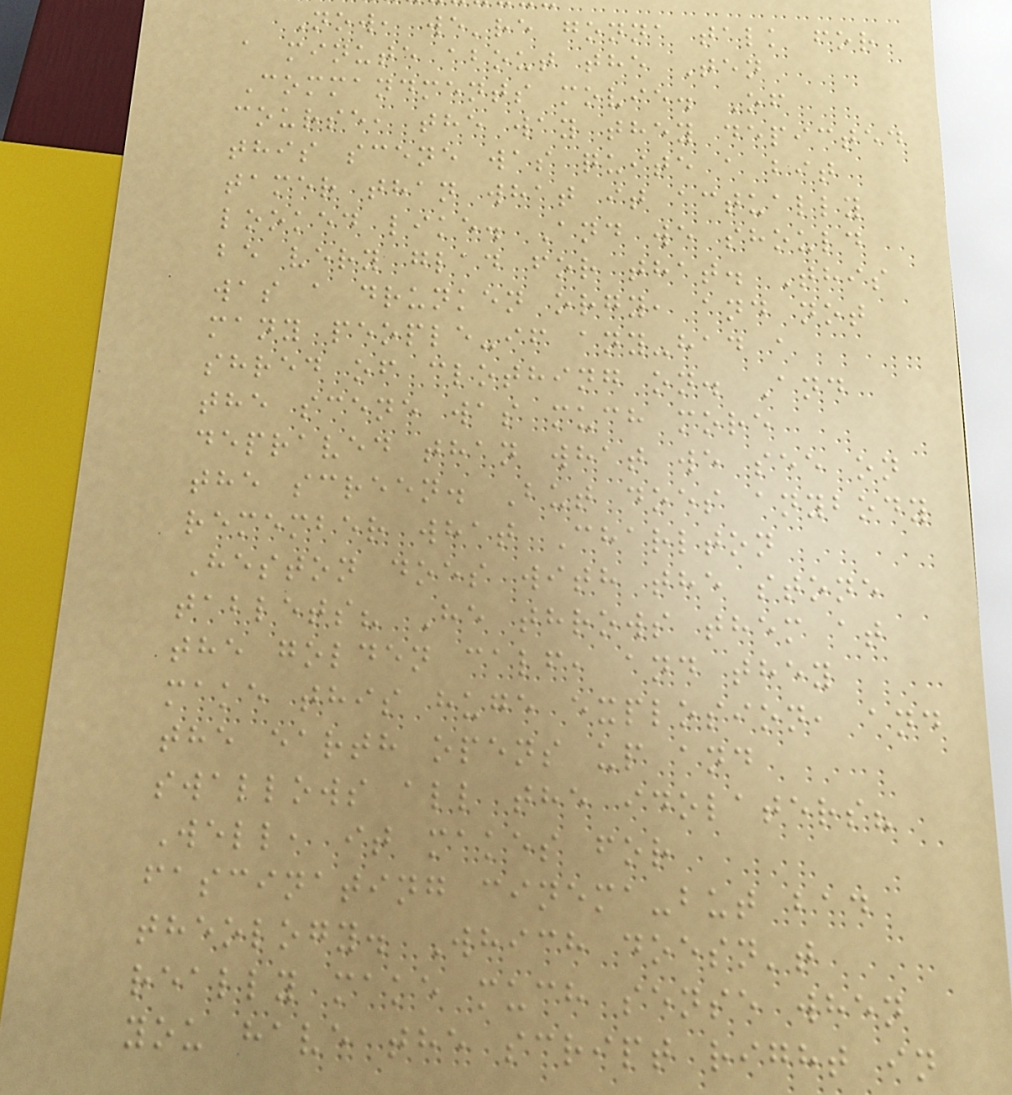Now, we're gonna talk for
a minute about the Ten
Commandments movie. Of
course, the way they depicted
this scene was quite a bit
tamer than what it actually
looked like. And we should
be very glad for that. This
was a drunken orgy, and not
many people-if any-had a
shred of clothing on. And
the scene was much more
depraved than what we see on
the screen. But does anybody
remember what Charlton
Heston does with the stone
tablets? He throws them at
the golden calf, and they
make this huge explosion, and
the earth opens up and
swallows all the idolaters?
Well, it makes for
fascinating cinema-but bad
theology. Which doesn't
really make much sense when
you have the script right in
